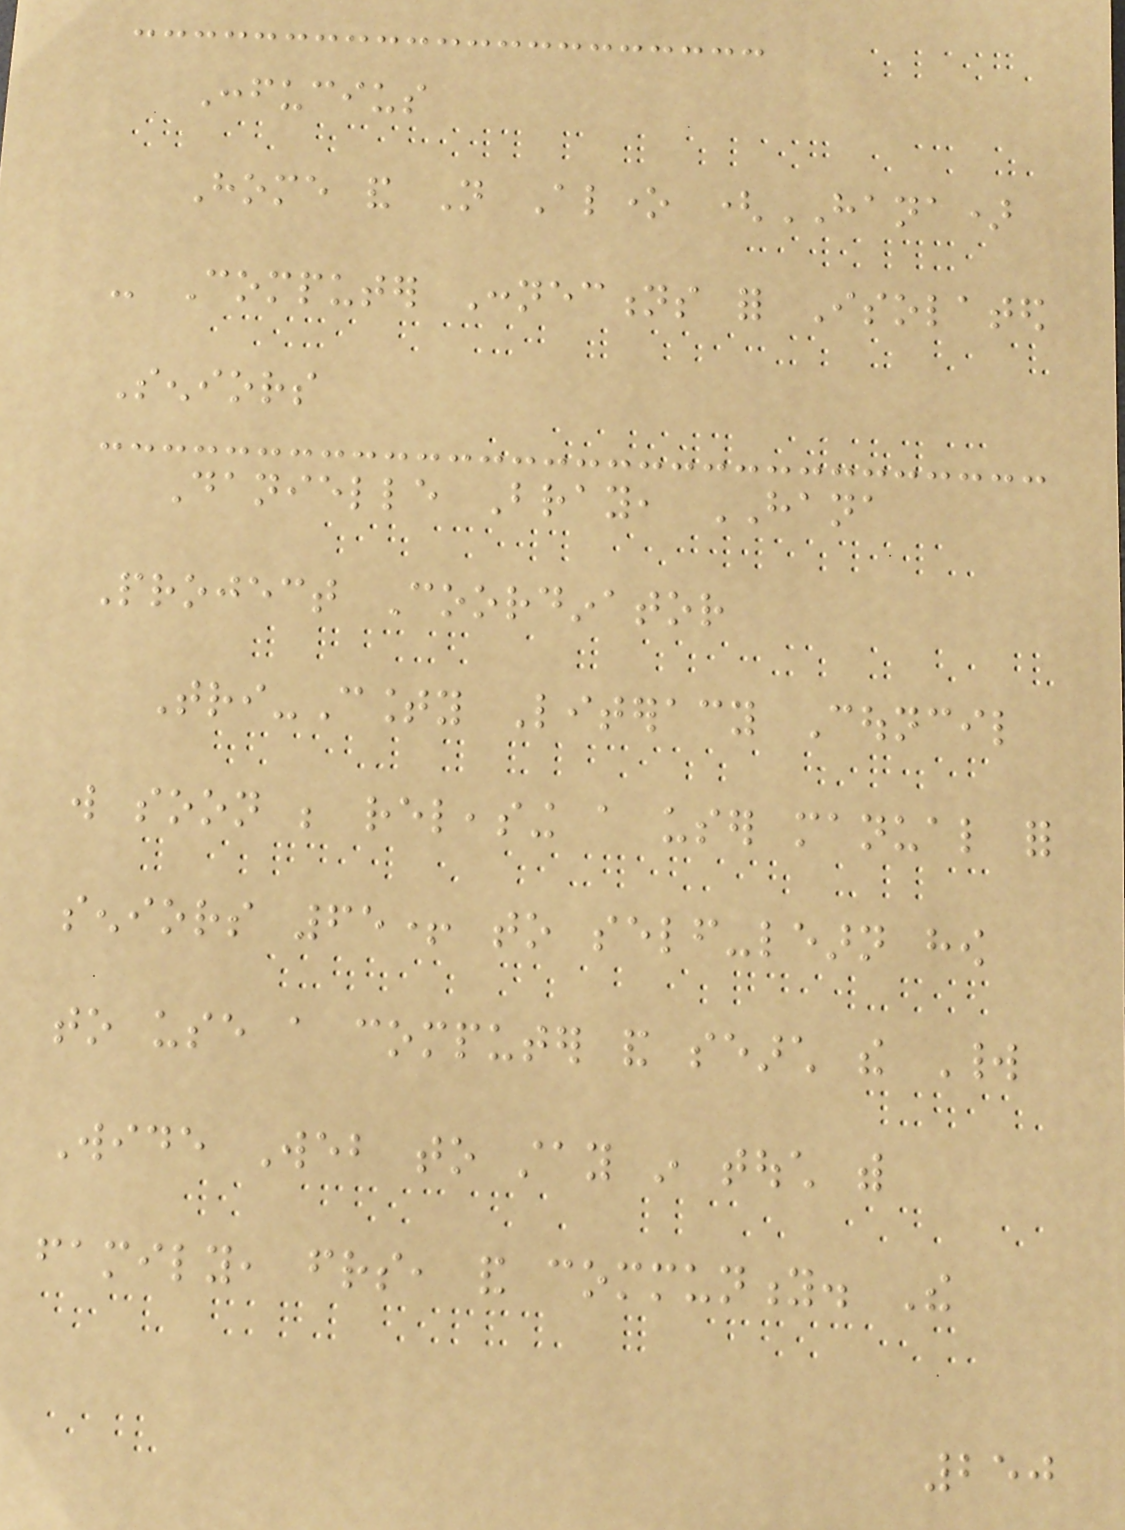Confucius
Home and Not Alone (HANA)
- Computer Connections for Isolated
Seniors
Danielle Bray, HANA
Project Coordinator
Tri-County Literacy Council
will soon be releasing a user manual for
seniors 65+ to self-learn how
to use a computer and search the World
Wide Web to stay in touch with
family, friends, and community. The
250
